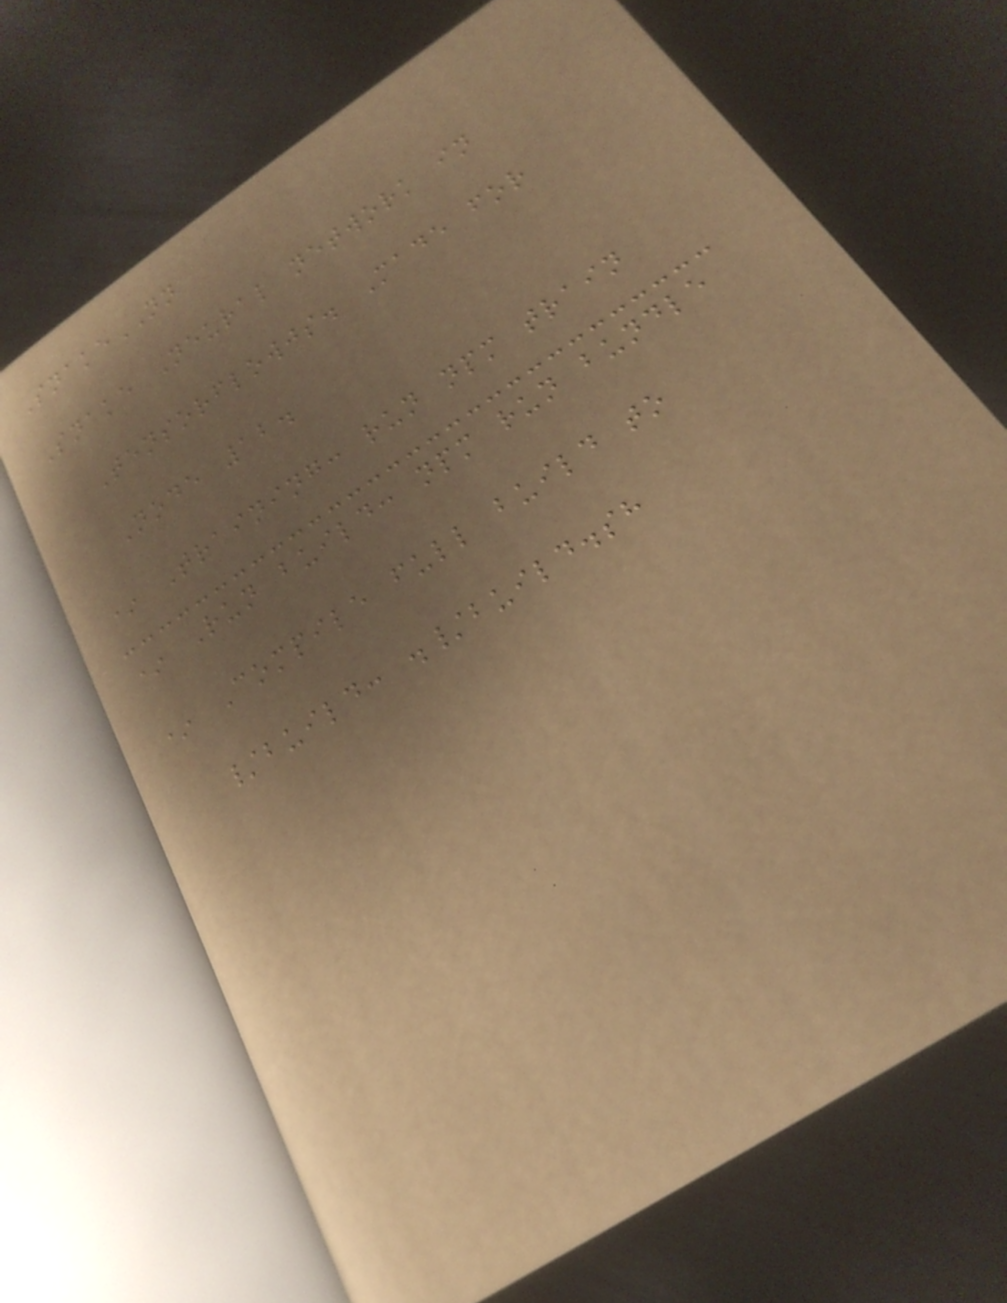SnakeNN
Snake Neural network in
Tensorflowjs. Made for
Node 12.
* Training: run npm train
* Run build: npm run bundle
* Compile full build to
/build: ./build.sh
